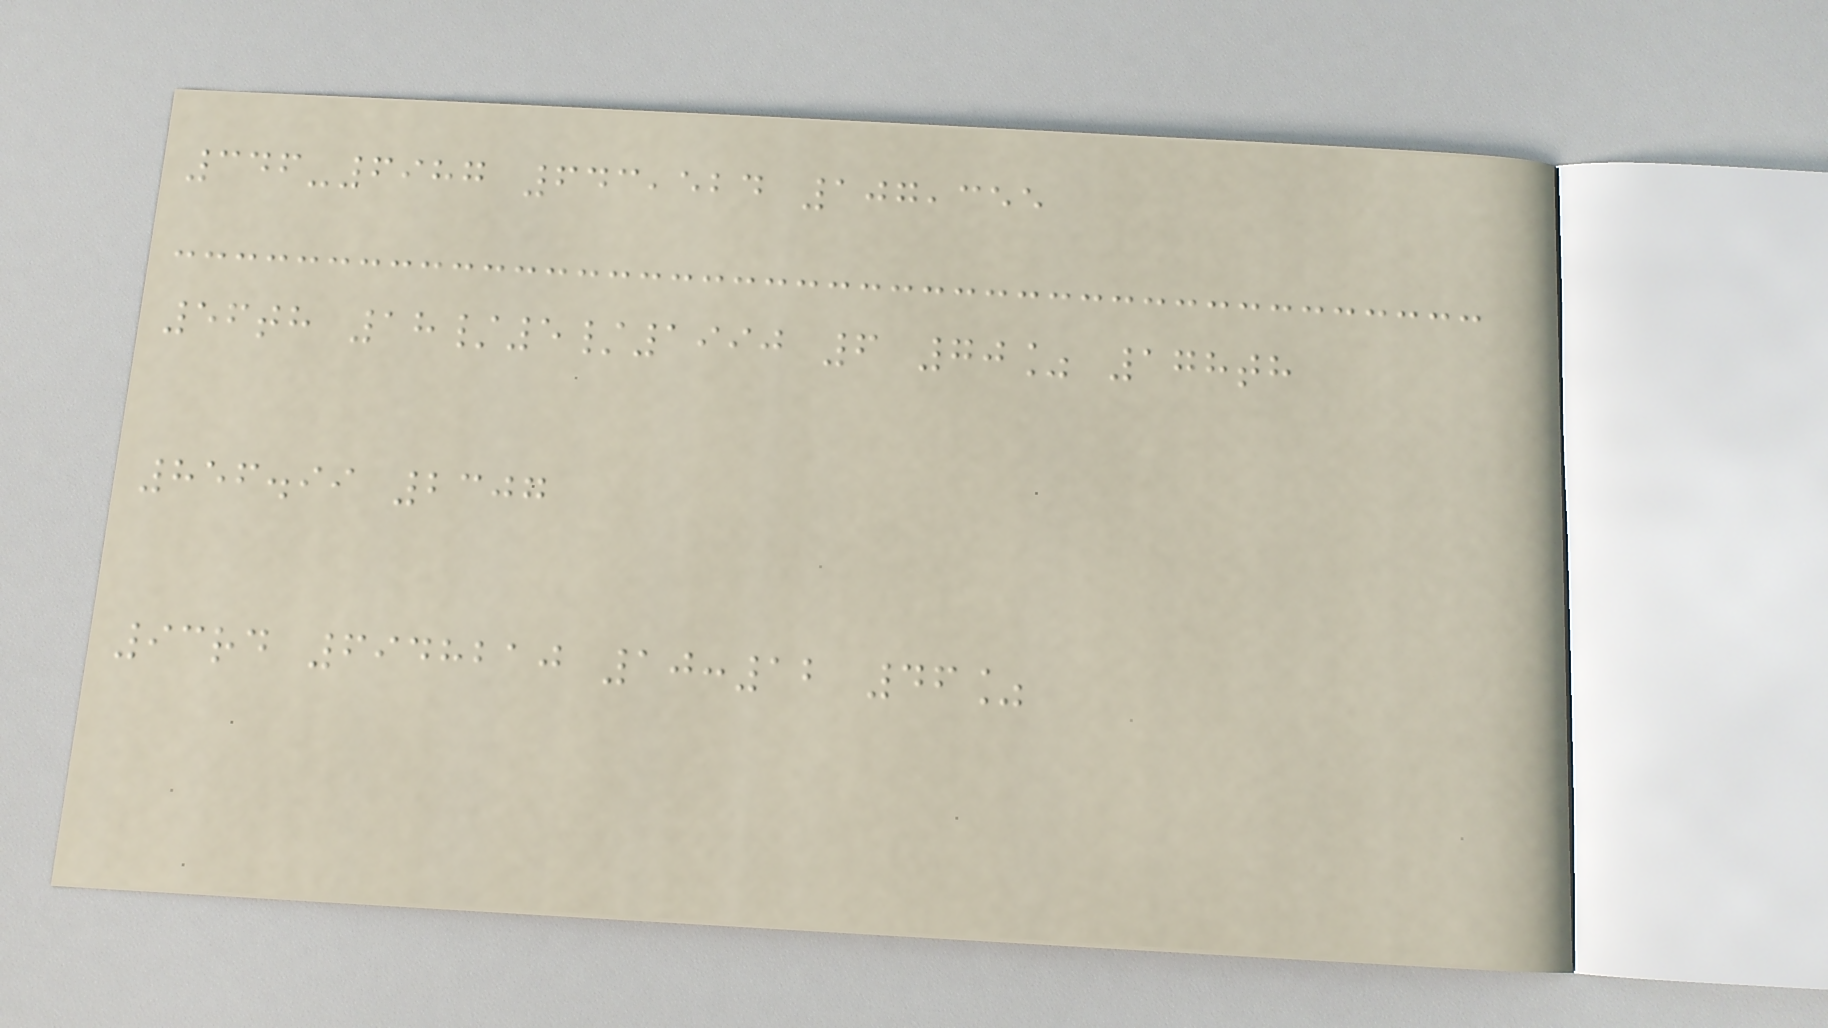346-6987 643,524 107,355
56th 18/5/1990 6 70% 178th
856.99 2307
93rd 6948210 10:12 46%
